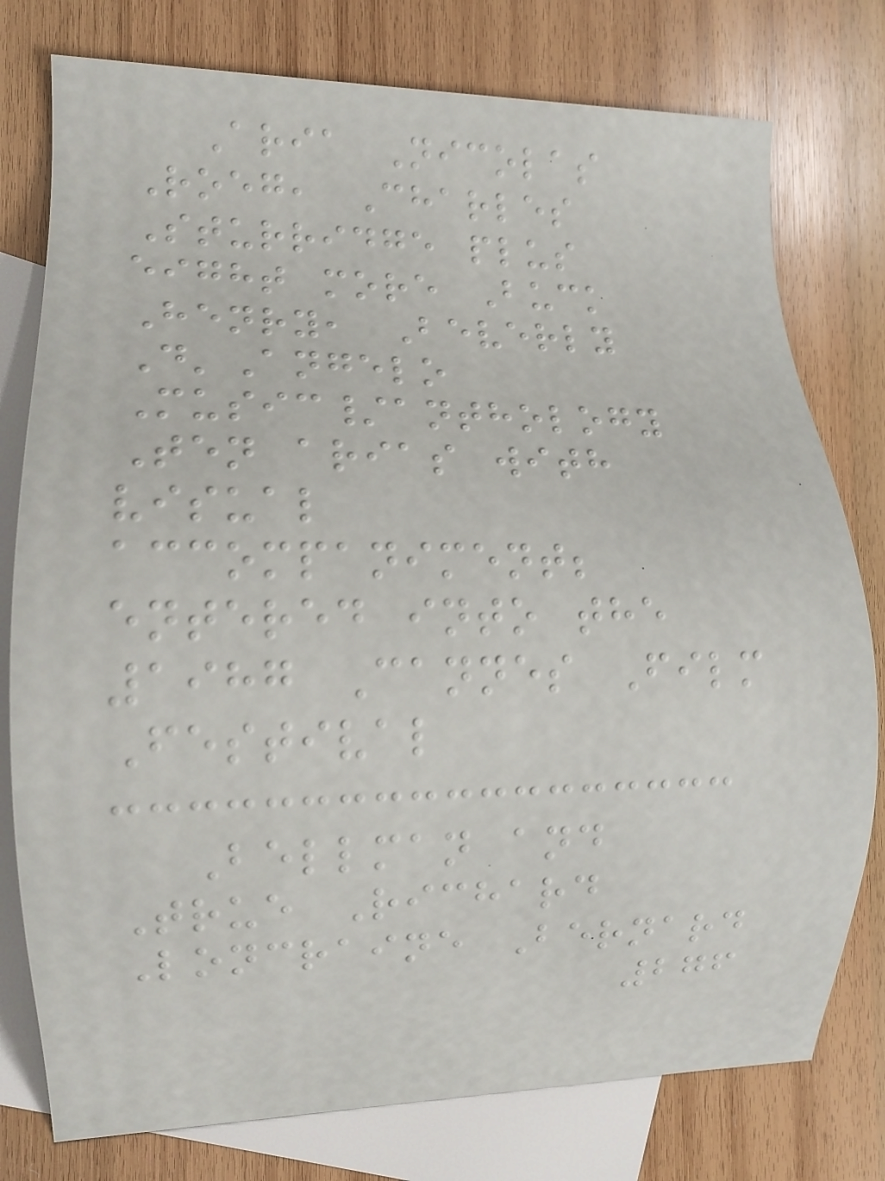Aria Nicolas
Roeg, Charles
Sturridge plus
eight more Buck
Henry, Beverly
D'Angelo
Music/anthology
Ten arias with
visual
accompaniment;
entered into the
1987 Cannes Film
Festival
Bellman and
True Richard
Loncraine Bernard
276
